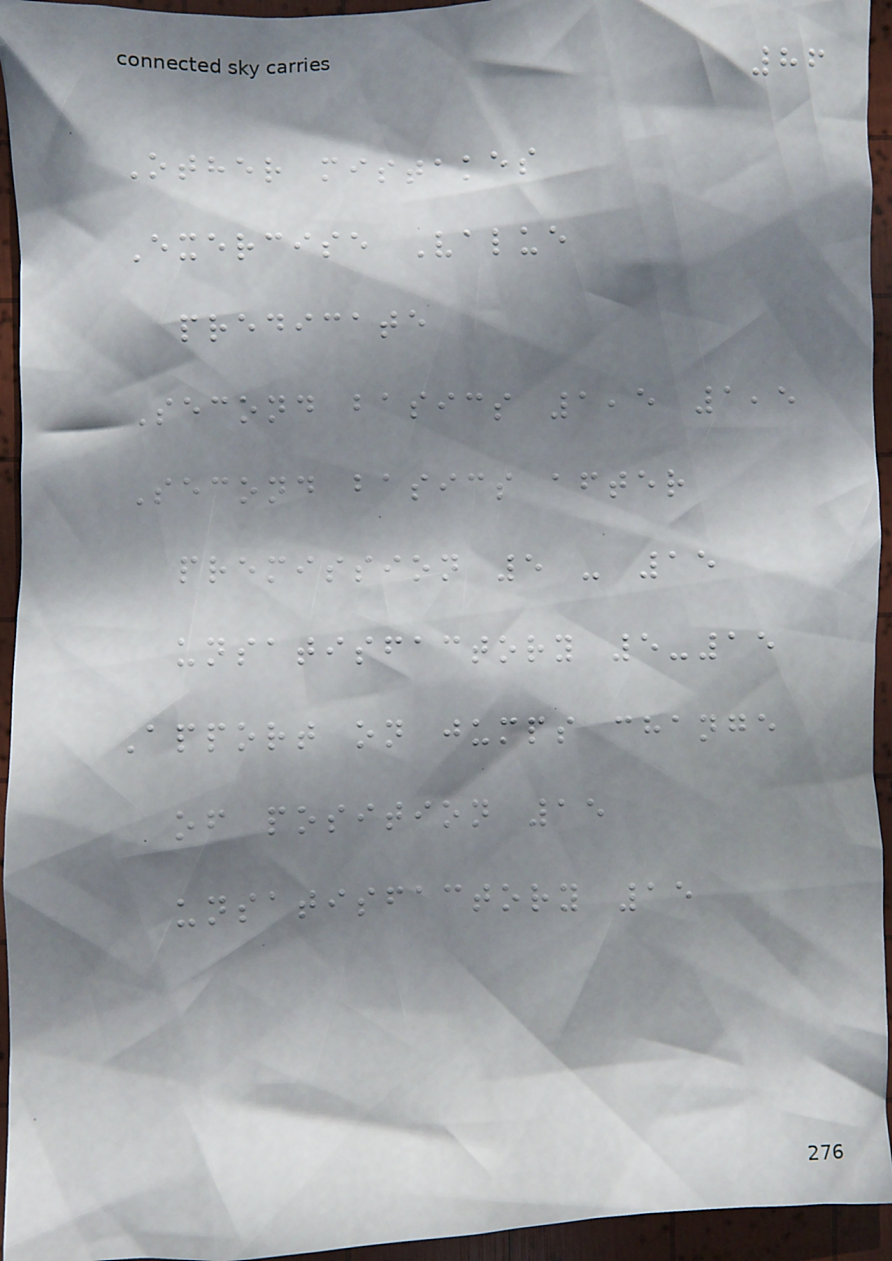86
Other mistakes
Exercise Value
predicate
Second basics 1,5 1,5
Second basics after
premission 5 - 15
unsatisfactory 5-15
Apport on jumps change
of position 15
unsatisfactory 15
